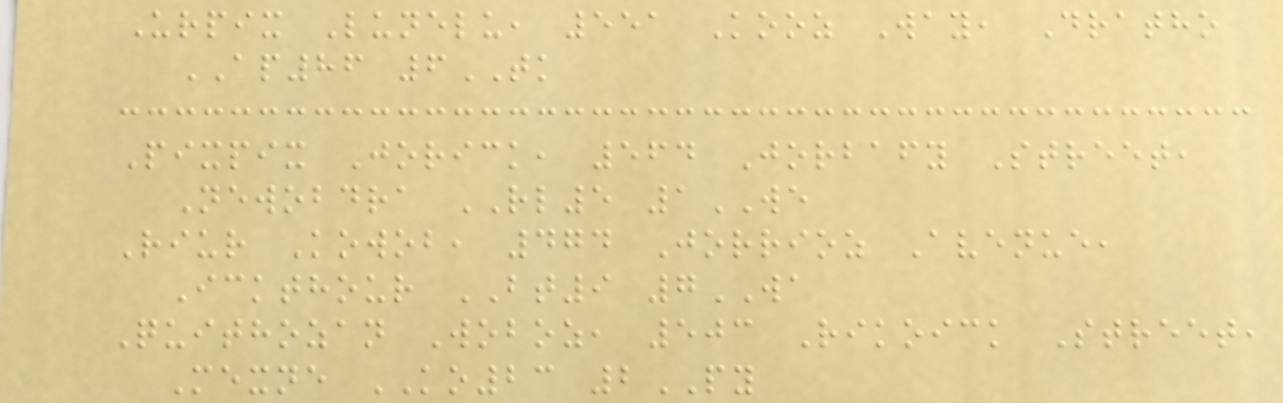Urpix Lunelu, 551 Kooz Way, Dratho
AP86 6TK
Pixpix Jorick, 564 Jorbafy Street,
Newobdra RL5 1WE
Riur Kowob, 474 Jorrioz Avenue,
Ickthour BT9 7WA
Quithozan Woboz, 503 Rikoick Street,
Mexne KO23 2PY
